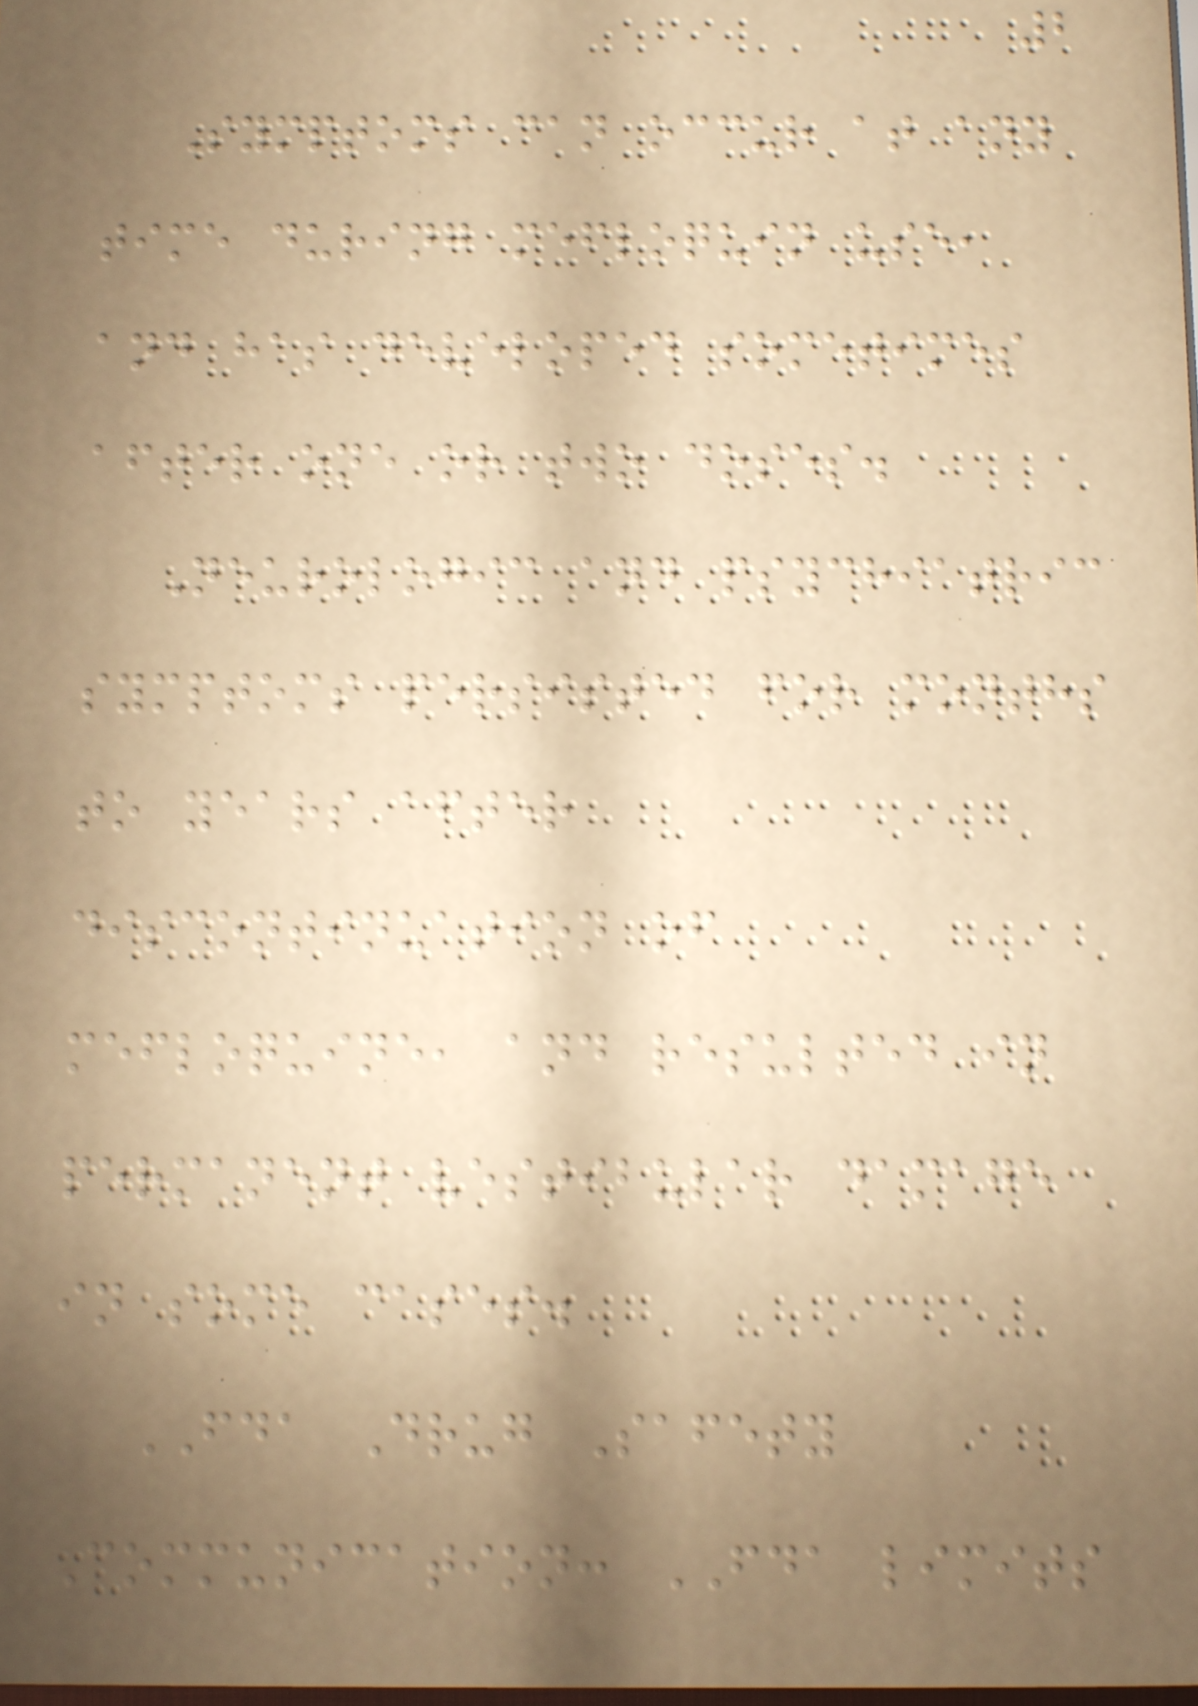2
Symptoms can occur at any
time during mefloquin use,
and has developed sometimes
after one or two doses.
Neurologic and psychiatric
symptoms persisted for months
to years after
discontinuation of
mefloquine, and resulted in
permanent vestibular damage
in some cases.
FDA Drug Safety
Communication: FDA limits
